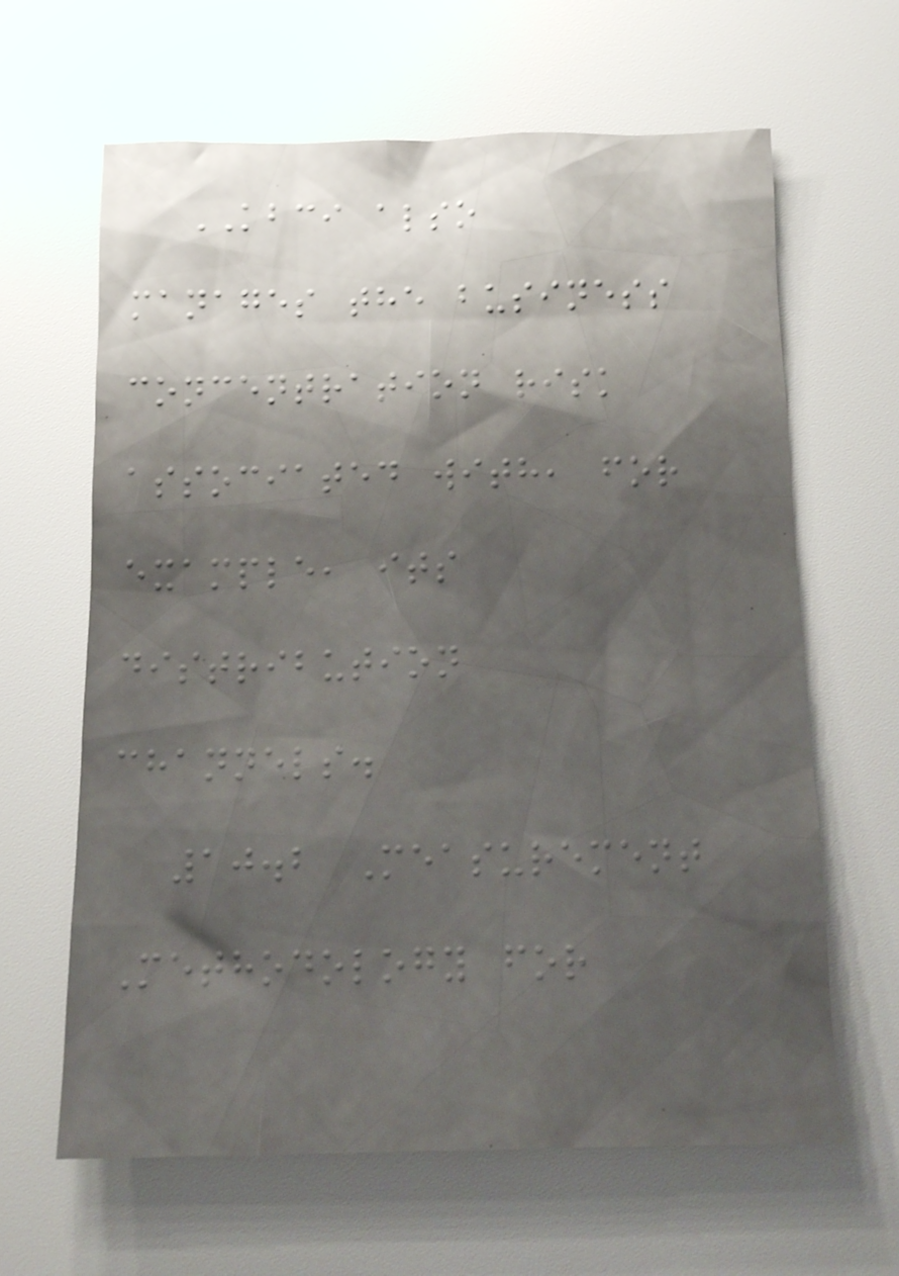KBCI also
manages the business
concentration risk
associated with, for
example, its
distribution
channels.
10.2 Measurement
Methodology for
